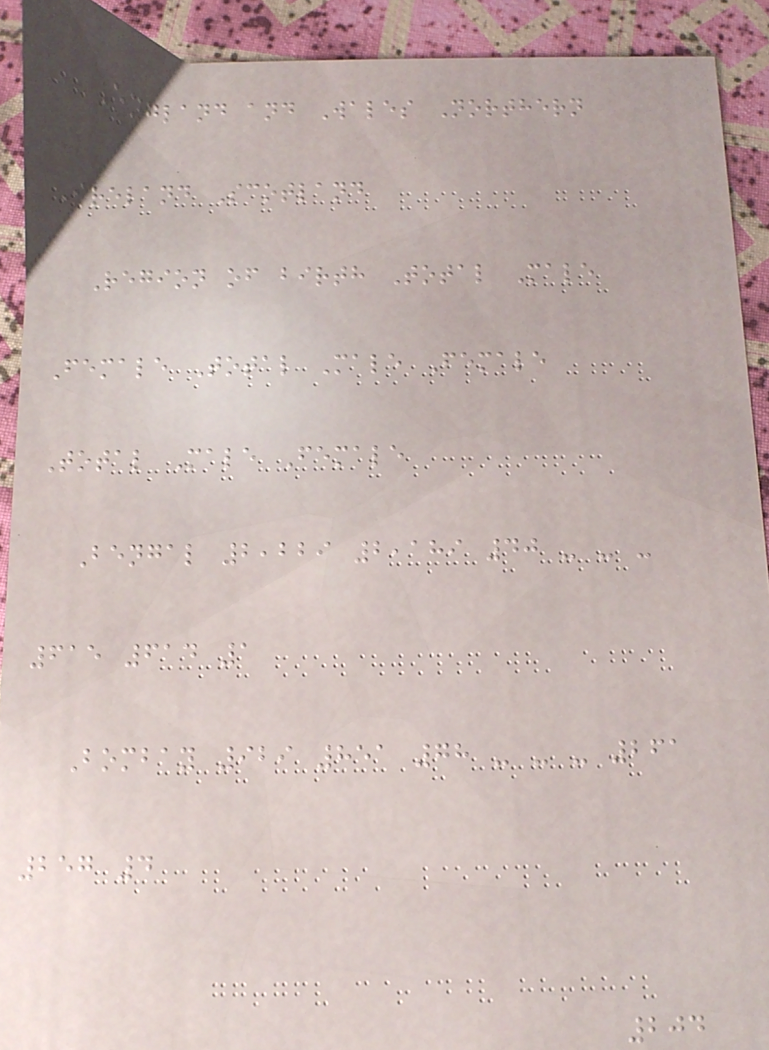England and Wales Northern
Ireland Scotland
Region of birth Total Male
Female Total Male Female
Total Male Female
Bengal 2,229 2,189 40 - - -
615 614 1
Bombay 929 851 78 - - - 261
257 4
204
